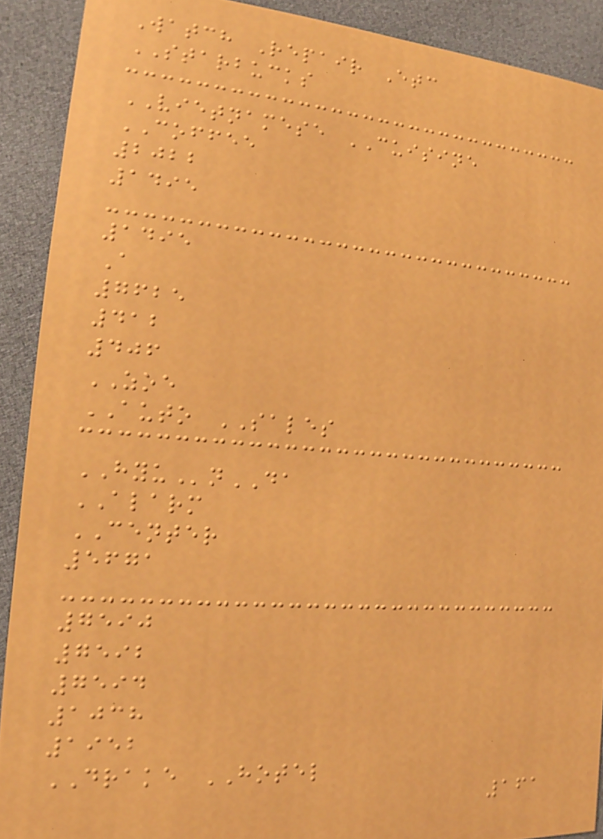Watch Repair Etc
STARBUCKS
VIETNAMESE CUISINE
COFFEE
2022
1495
1495
A
7625
412
406
ZOE
AUTO SALES
HYUnDA
ALARM
CENTER
5671
7590
7592
7594
1038
1952
DRAKE HOTEL
161
